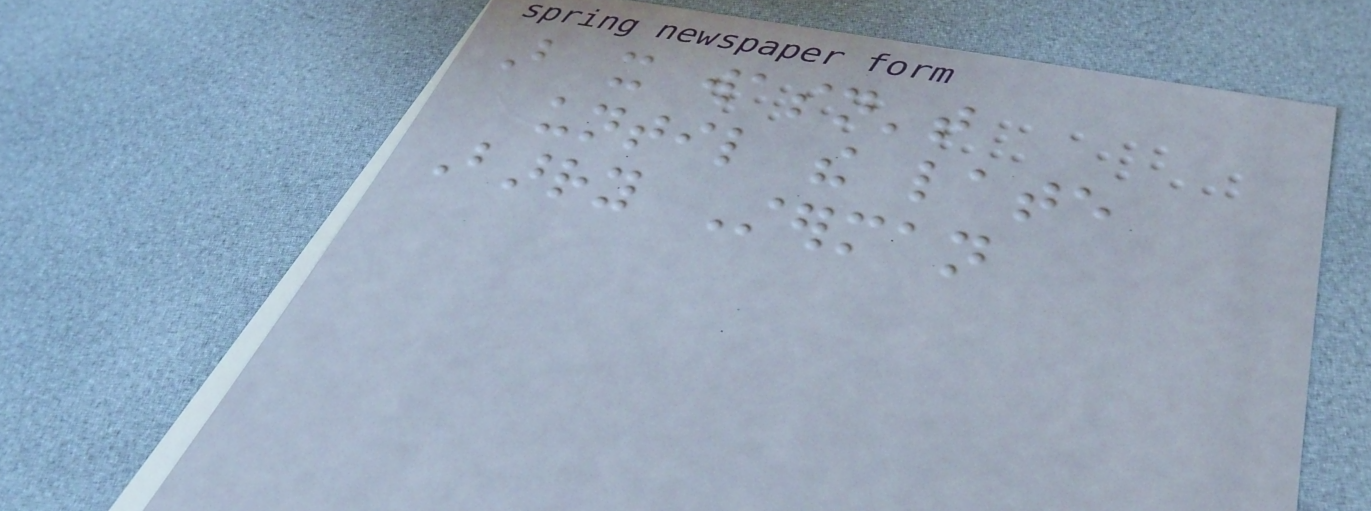But it wasn't
until the late
Barry Sterman
